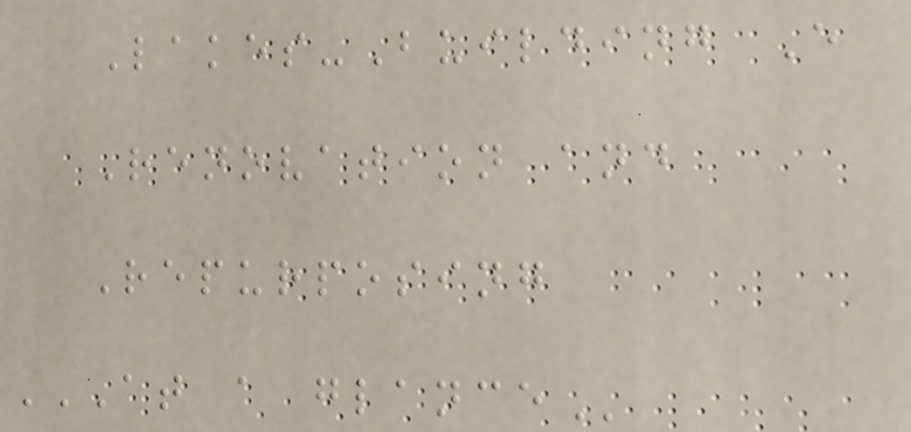Lakes-Building E
Renovation and
Repurposing
AT A GLANCE
